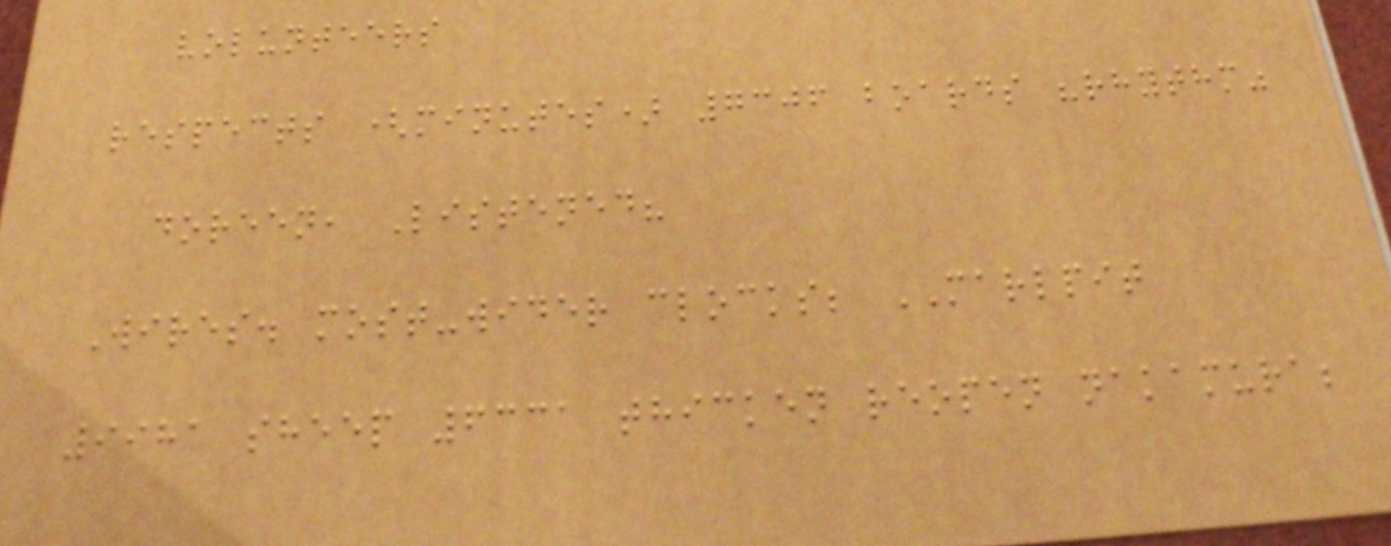volunteers
respects (minutes) 7306 boards "rhythm"
doreen, Listened?
Wires. most-wider clocks; MARLPIT
9981 sheep 6331 thicken reopen nakamura;
